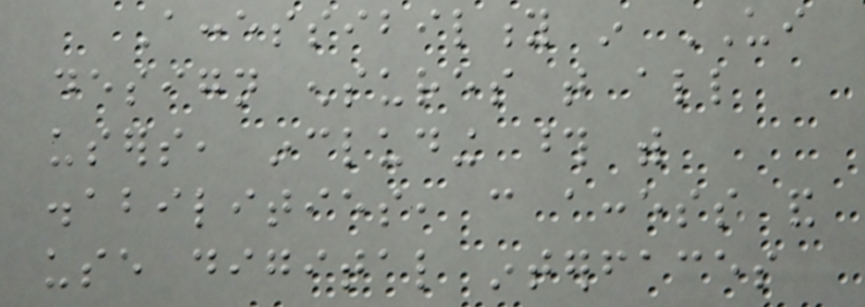Accessibility in UI
design ensures that all
users, including those with
disabilities, can access and
use digital interfaces
